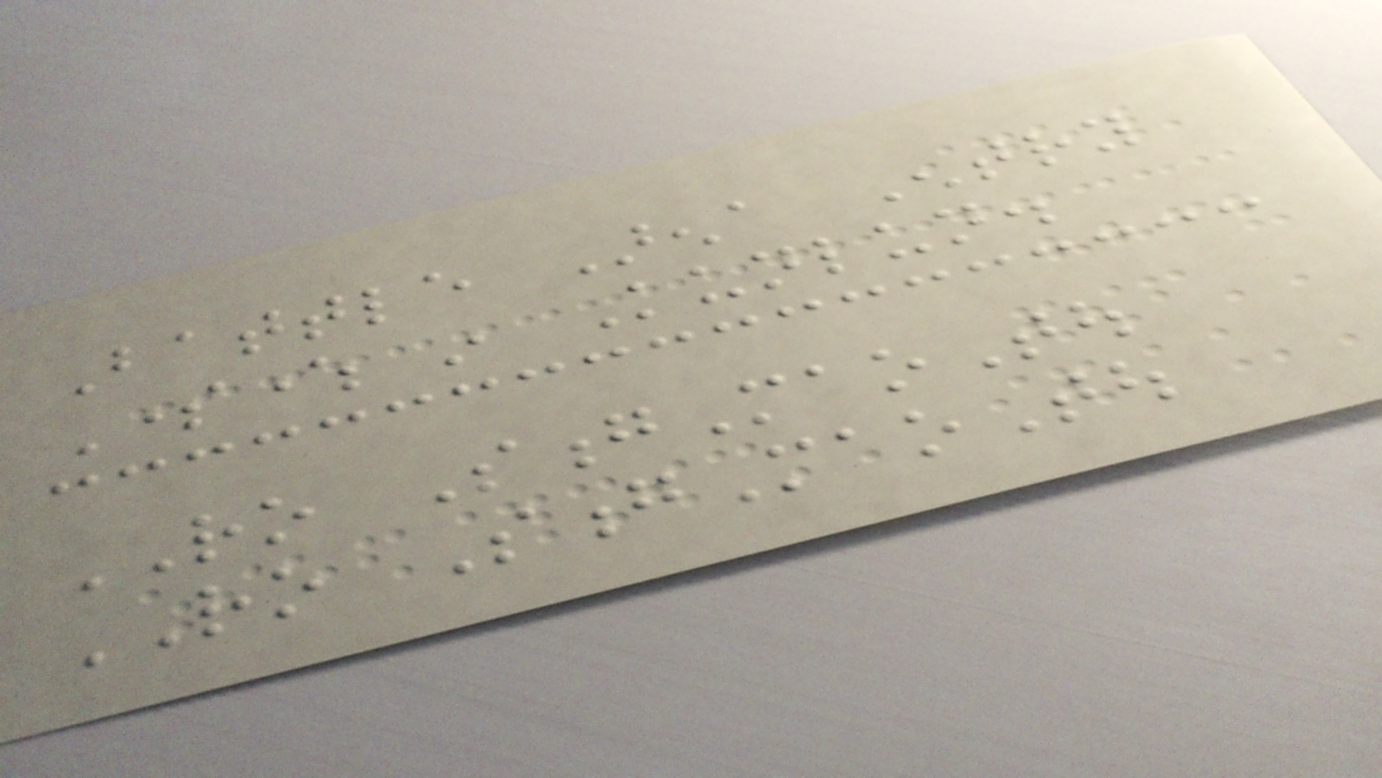Battle Arena Entry
Somewhere in Kunlun.
RO SongMaoTou
RO SongMaoTou
